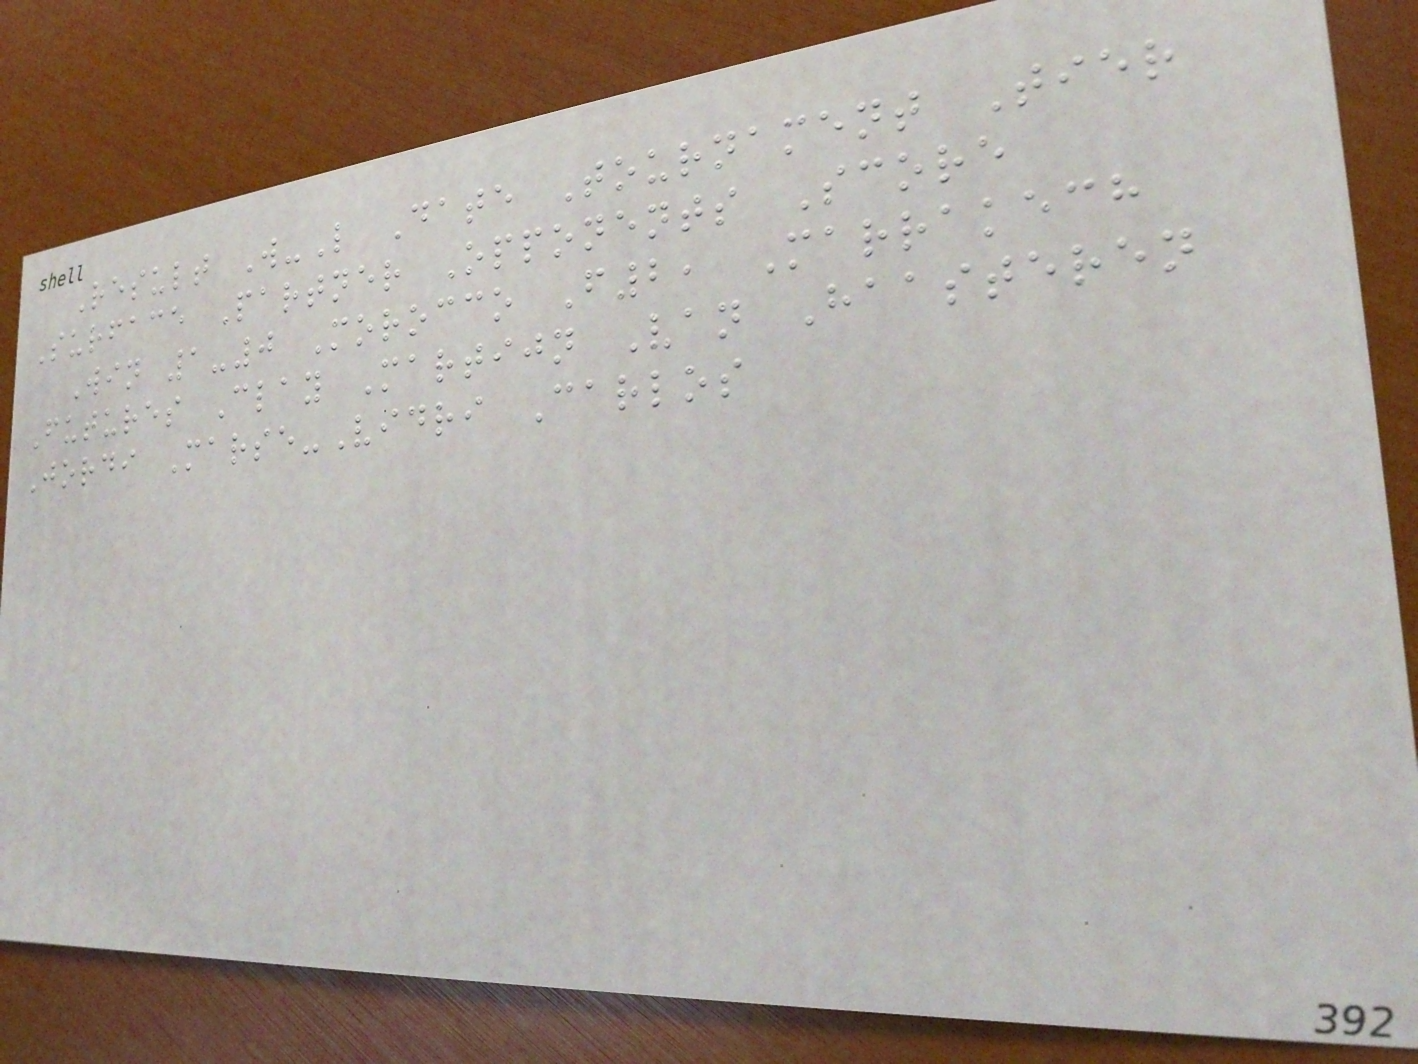Result W-L Date Tournament Tier
Surface Partner Opponents Score
Win 1-0 Morocco F2, Marrakech
Futures Clay Martijn Van Haasteren
Jordi Marse-Vidri Carlos
